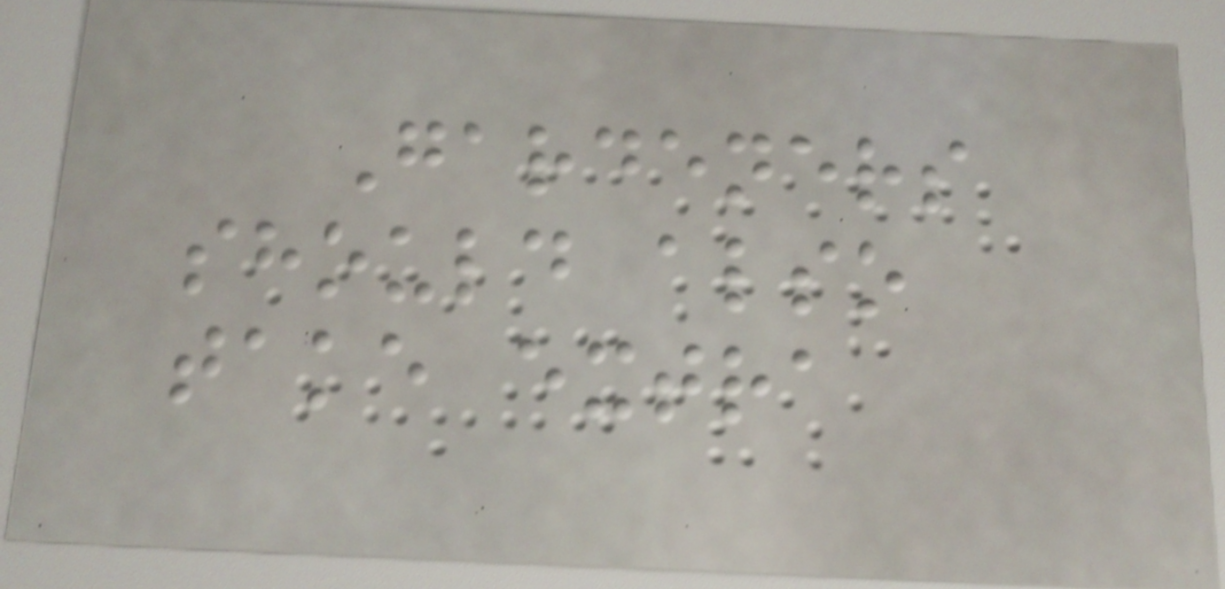Gardeners
should also
take extra
